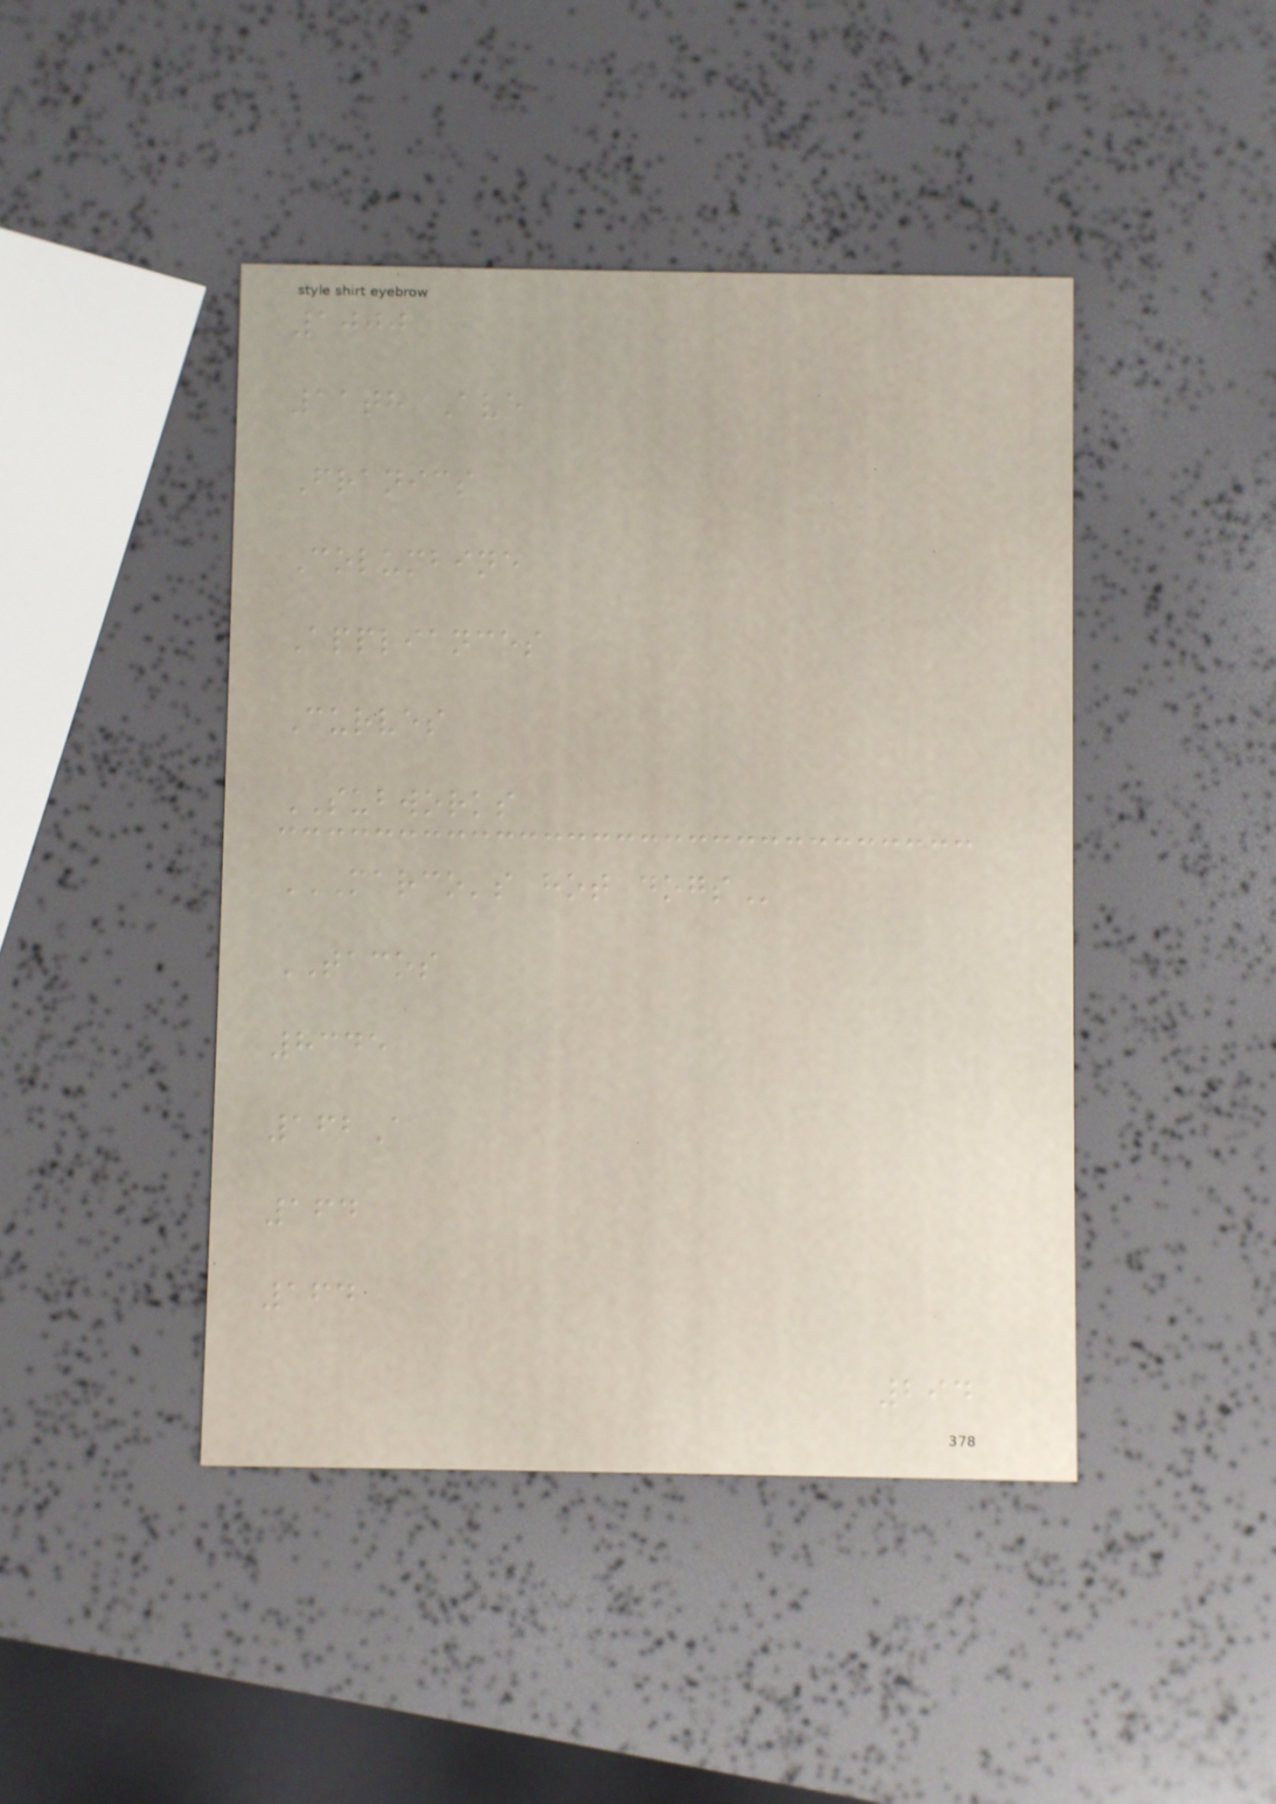1000
11th Ave
Franics
Columbine
Appliances
Curves
SUBWORKS
MARCO'S HOT DOGS
TACOS
8345
162A
164
164
294
